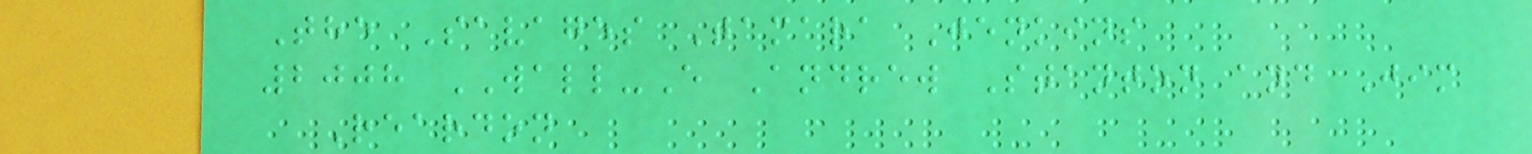The Savages Tamara Jenkins
2008 WALL-E Andrew Stanton and Jim
Reardon
